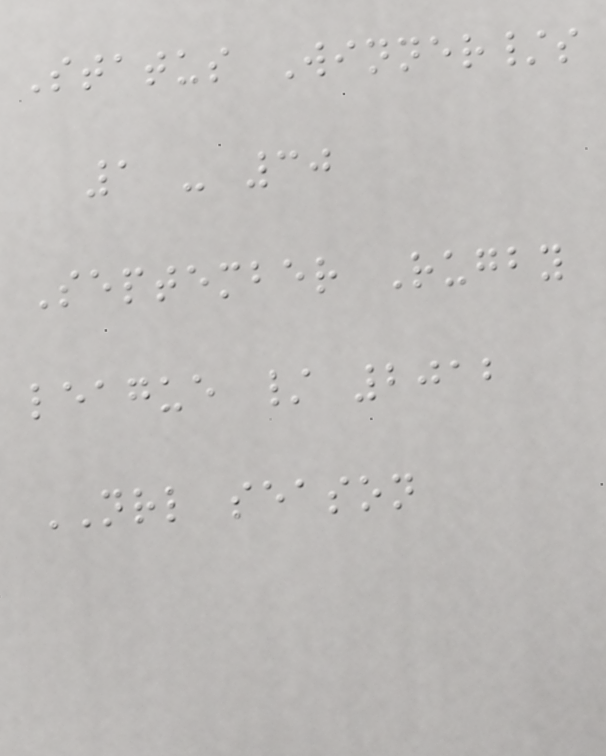Status Winner/s
1 - 30
September Rugby
league / 2012
NRL season
